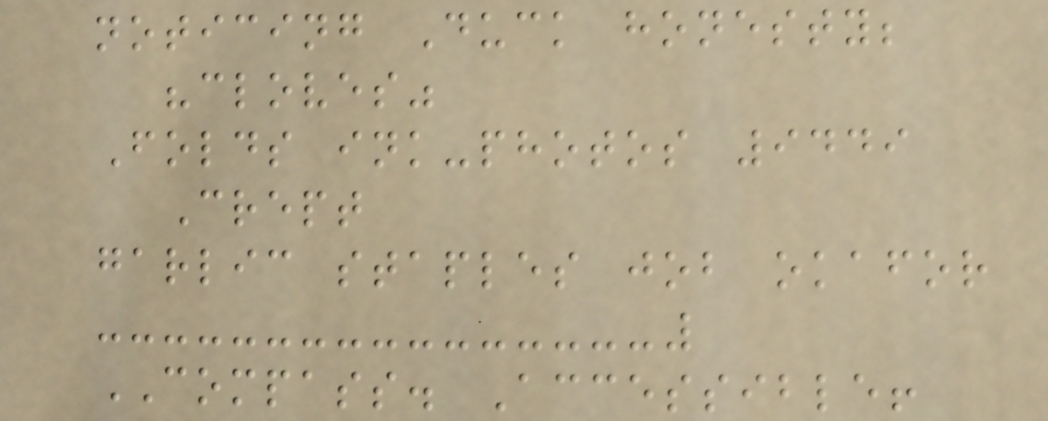noticing Duck honesty;
"cloves"
Folds ink-photos 9449
Crept
garlic staples job okafor
COMPASS. Accessible!
